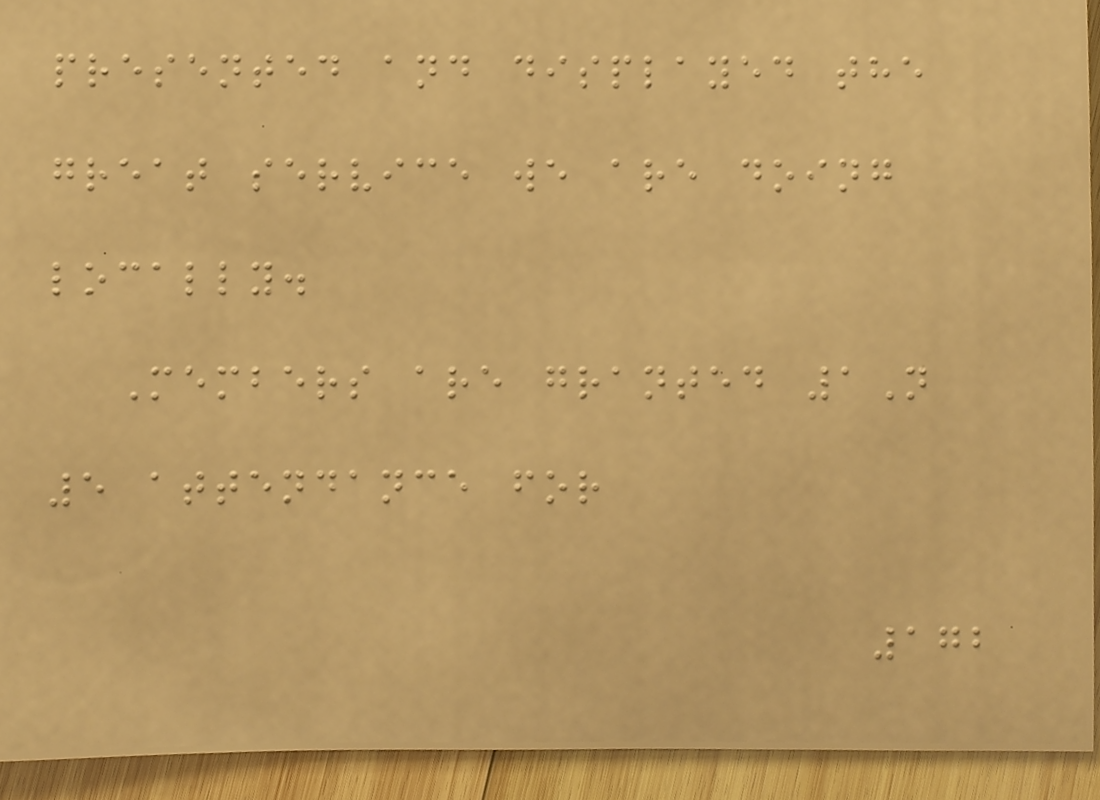presented and displayed the
great service we are doing
locally.
Members are granted 1N
5 attendance for
172
